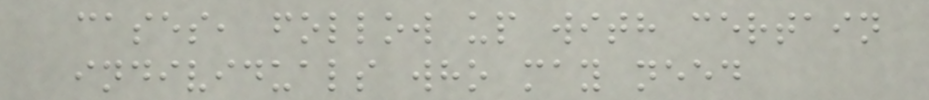cases, follow up with certain
individuals who may need
